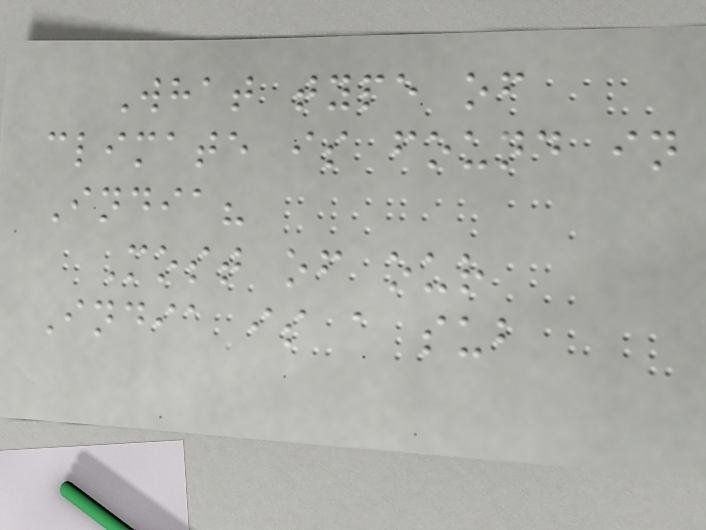What type of
climate is found in
India?
Most of our
India is a sub
